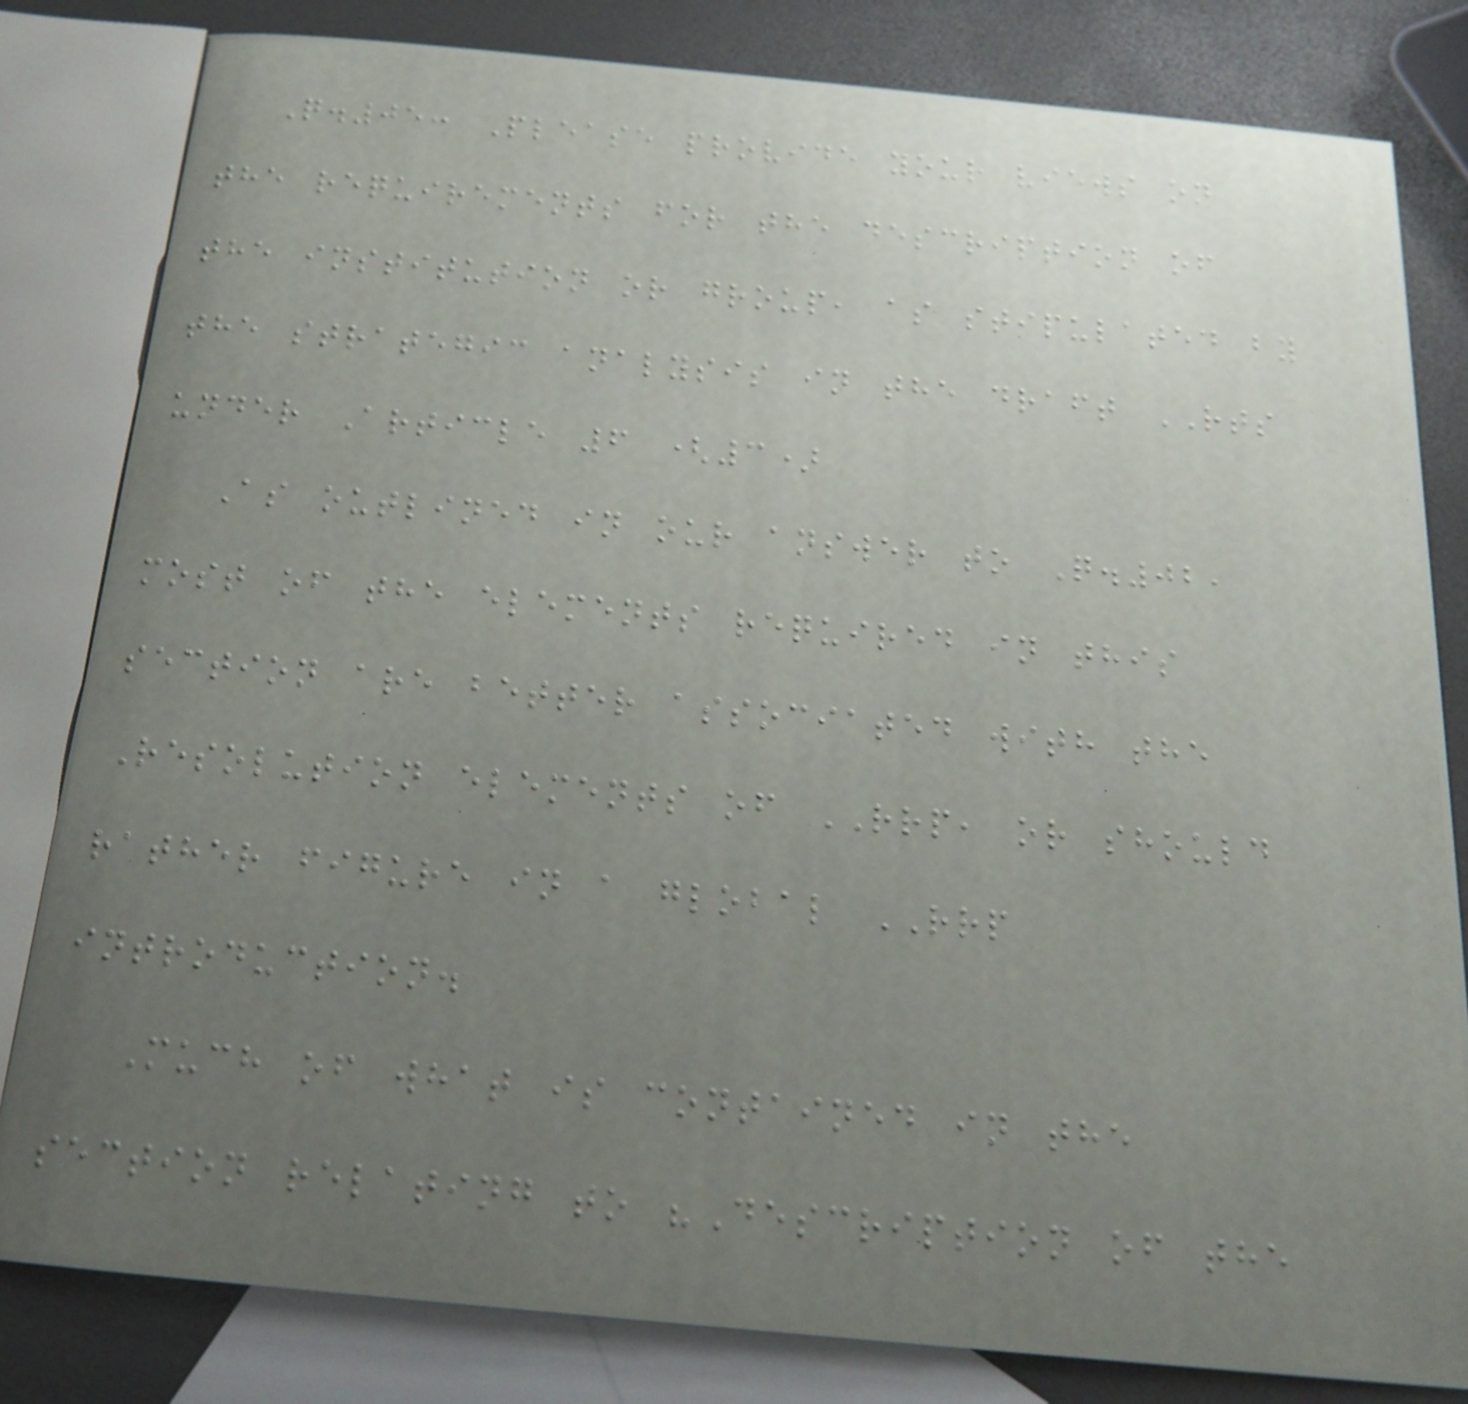Q.05: Please provide your views on
the requirements for the description of
the institution or group, as stipulated by
the strategic analysis in the draft RTS
under Article 6 (3)
As outlined in our answer to Q.02,
most of the elements required in this
section are better associated with the
Resolution elements of RRP, or should
rather figure in a global RRP
introduction.
Much of what is contained in the
section relating to "Description of the
